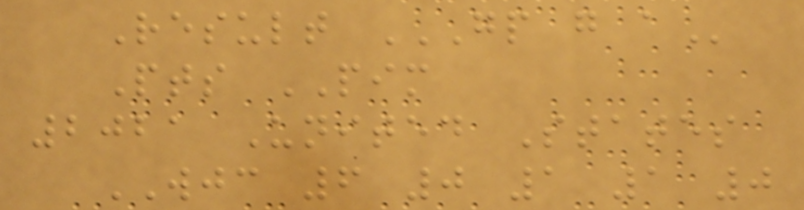Result GP G A
Pts PIM
2021 United States
WJC 6 0 1 1 0
